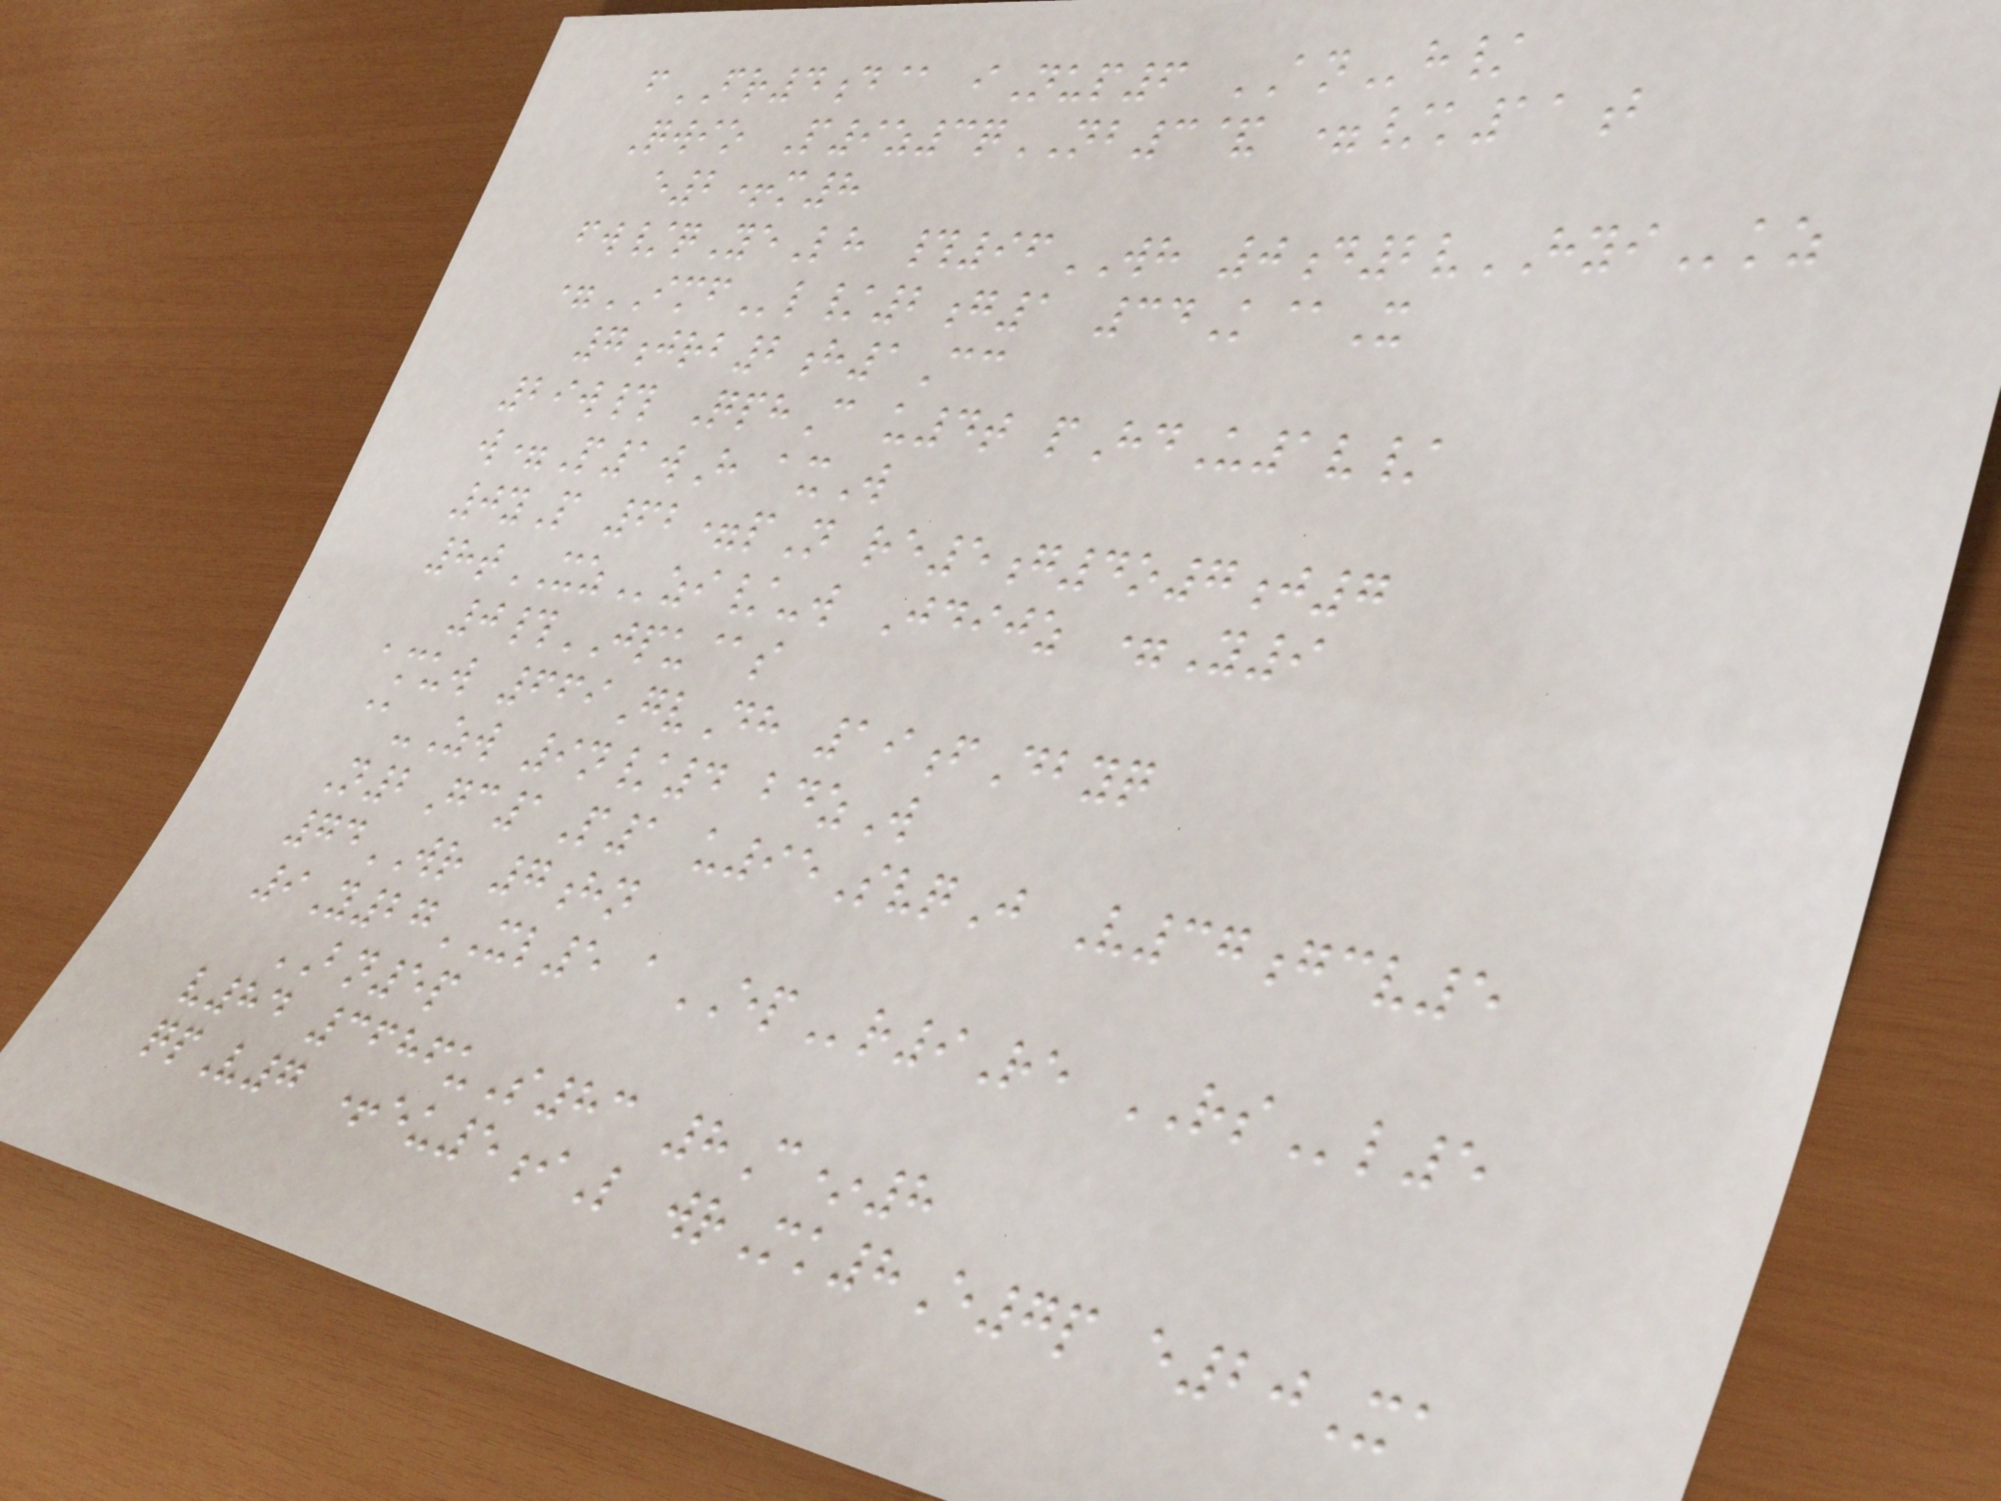fFR4d@ iNup6 ANh/
Qwio P9z3qNB3& =/k11b
e2+m8
fw/qYeLh #96WH 0d2vHYIkz
=IMFl/2g1 34K@X
7jrb2h1Cc
29w# QphC u4t pHdU1v/
w=P1wH axW
0yP 62=pN re5g4o7j7
8tXZzi/-w Jdijz =Y9
0#JPU@s
amuw 669GvDh 19fDbyq
@-Zw 9n/4 bdzW
N2Gc1P1 u95SvqJ V37gcv5
74WR 7hn
9Y27XL5 aEPr9Re RSl5
BN5p
v84 3686uS83 8C*8
qpV7 +eu5iL wrMk8E7p e20Xa
